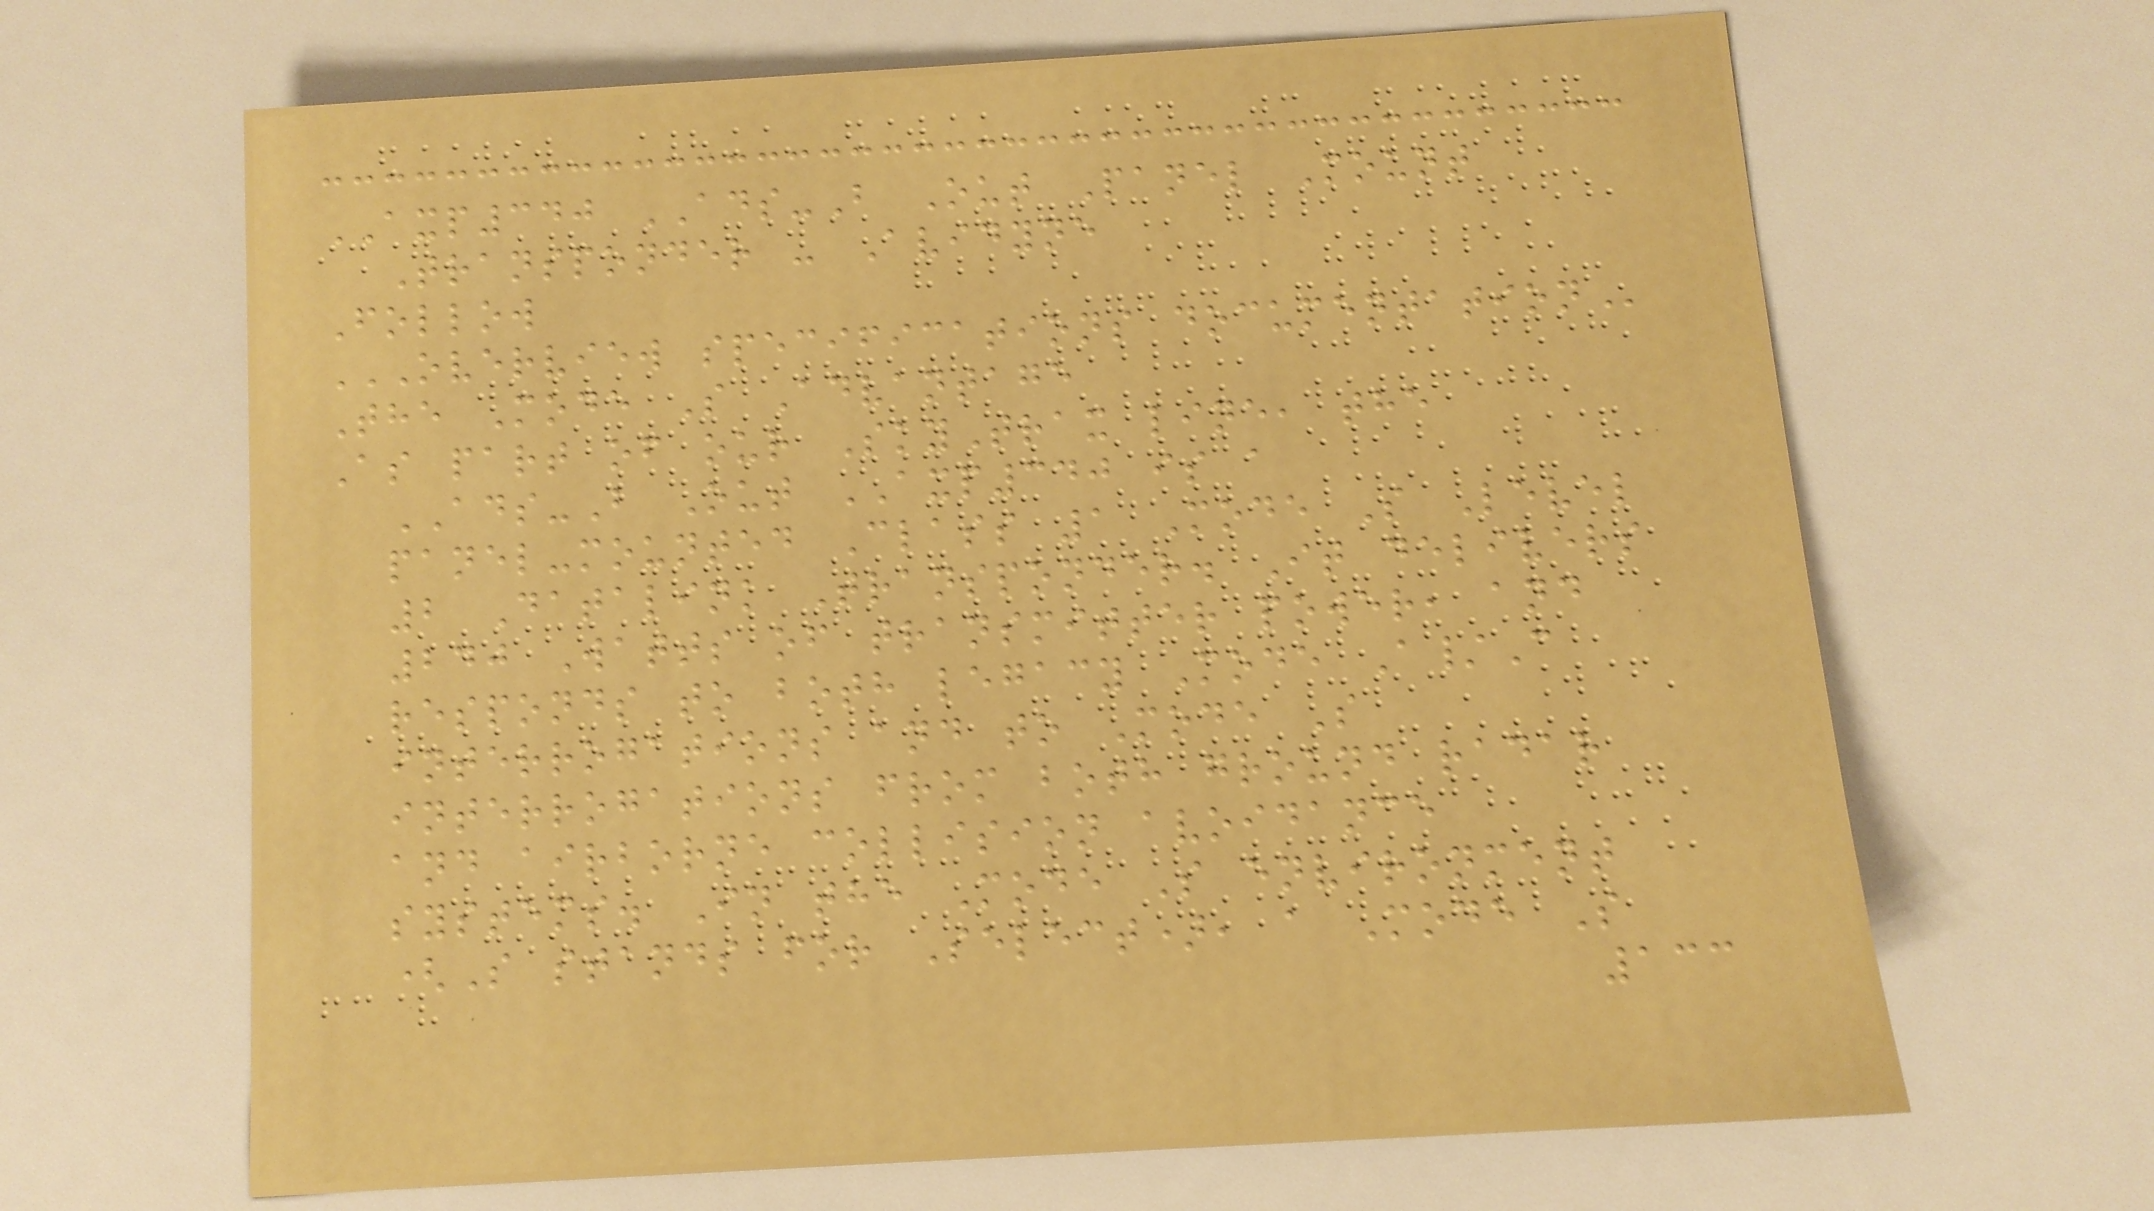AXP340 ADS-B Out Panel Mount
Transponder - Avidyne
Follow
OVERVIEW SPECIFICATIONS DOCUMENTATION
The Mode S Advantage
As part of our SkyTrax line, the
ADS-B Out AXP340 is a
panel-mounted Class 1 Mode S Level
2 Datalink Transponder. It delivers
240 Watts of transmitter power, and
responds to both legacy Mode A/C
interrogations and to Mode S
interrogations from both ground radar
and airborne collision avoidance
systems. In the Mode S environment
(S stands for Select), a Mode S
133
